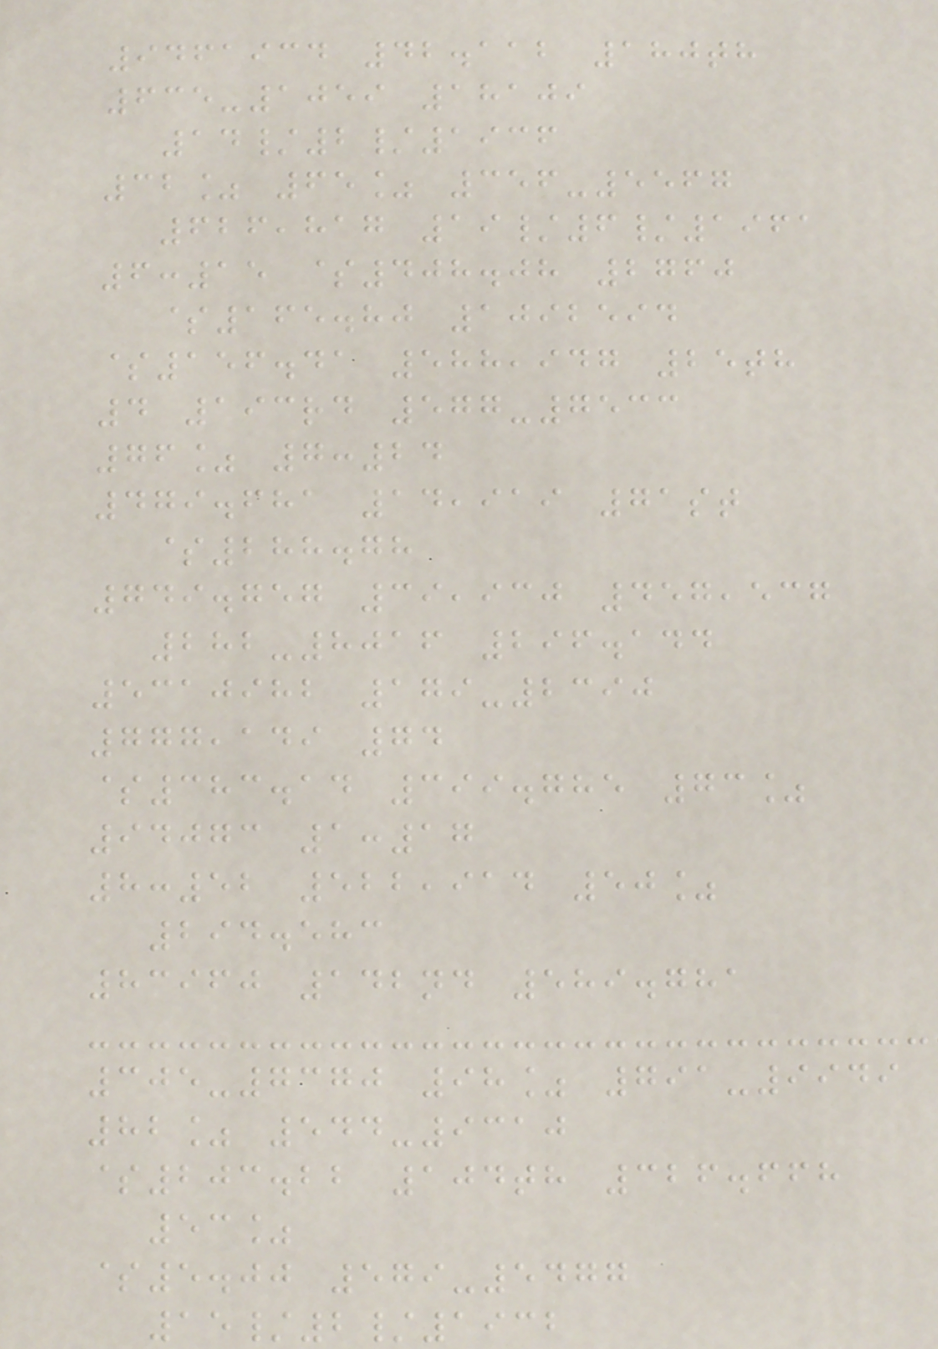9461934 42.112 180th
635-1059 18109
14/2/1936
32% 65% 356-5567
626,817 19/6/1961
6:15 $408.08 2760
$165.80 1092594
$156.41 588,947 25th
4 193rd 577-7533
76% 7:24
479.681 14,919 71st
$288.78
749.757 39,930 457,537
282-8016 296.144
5310982 179-2390
777,149 74
$383.14 399.785 73%
94073 1:17
8:52 522,914 50%
294.583
83960 142nd 589.781
305-7370 98% 791-9949
82% 544-9310
$203.22 104th 326.668
53%
$5.00 579-5477
15/2/1932
